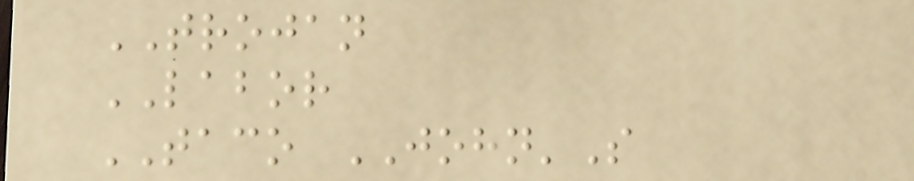TROJAN
LABOR
TACO JOHN'S
